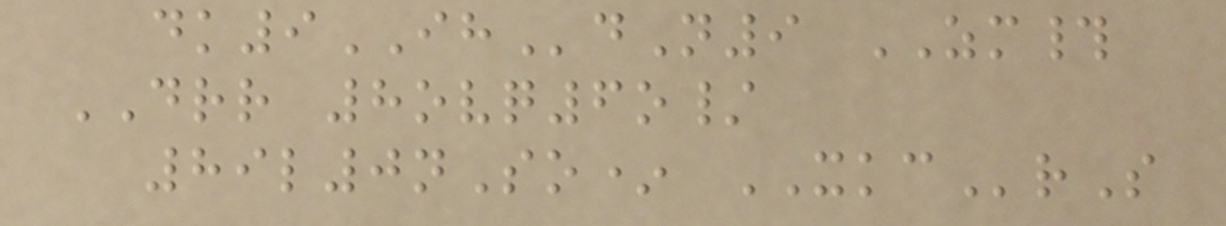dk9IHdN9 ZM#
DRR 8ovq6o/
89l0nSo* XKCrS
